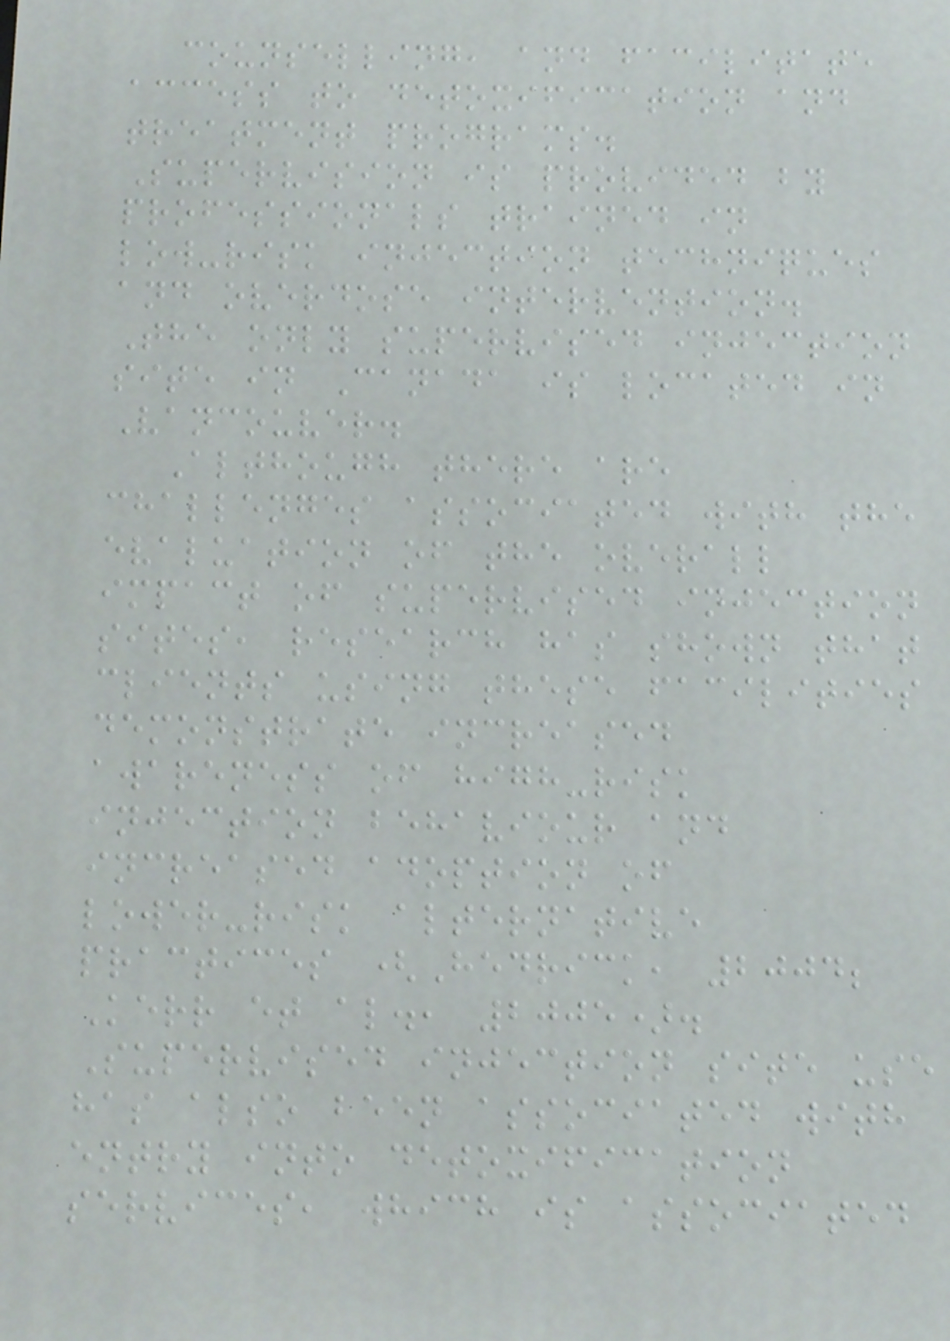counselling, and facilitate
access to detoxification and
treatment programs.
Supervision is provided by
professionals trained in
low-risk injection techniques
and overdose intervention.
The only supervised injection
site in Canada is located in
Vancouver.
Although there are
challenges associated with the
evaluation of the overall
impact of supervised injection
sites, research has shown that
clients using these facilities
demonstrate increased
awareness of high-risk
injection behaviour and
increased adoption of
lower-risk alternative
practices (Hedrick, 2004;
Kerr et al., 2005).
Supervised injection site use
has also been associated with
entry into detoxification
services, which is associated
